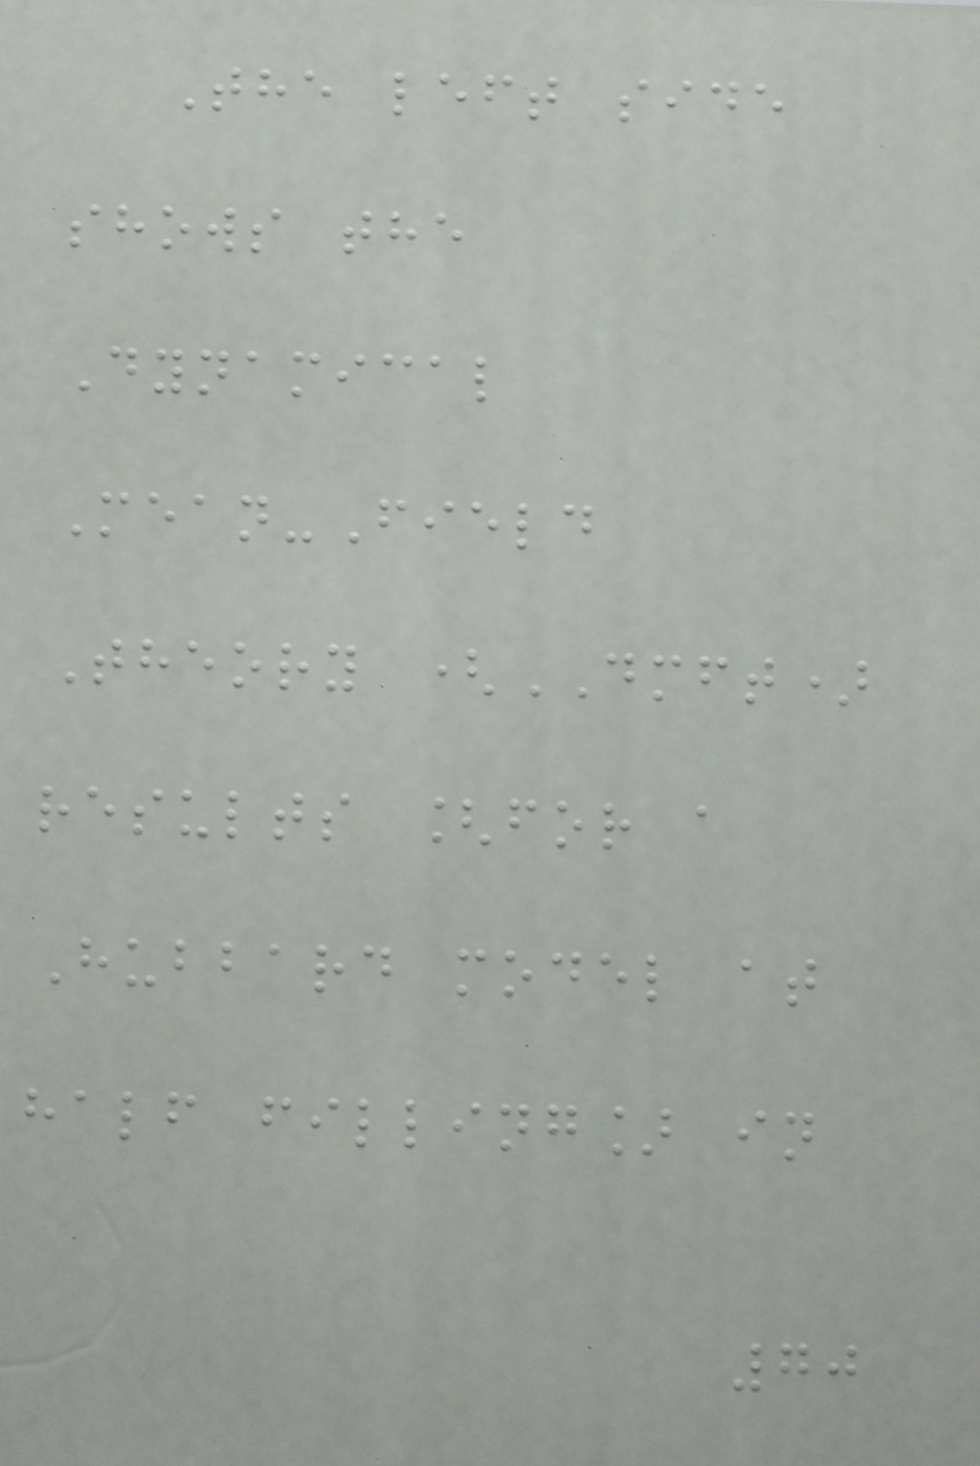The left side
shows the
Dynamical
Mean-Field
Theory (DMFT)
results [for a
Hubbard model at
half filling] in
70
